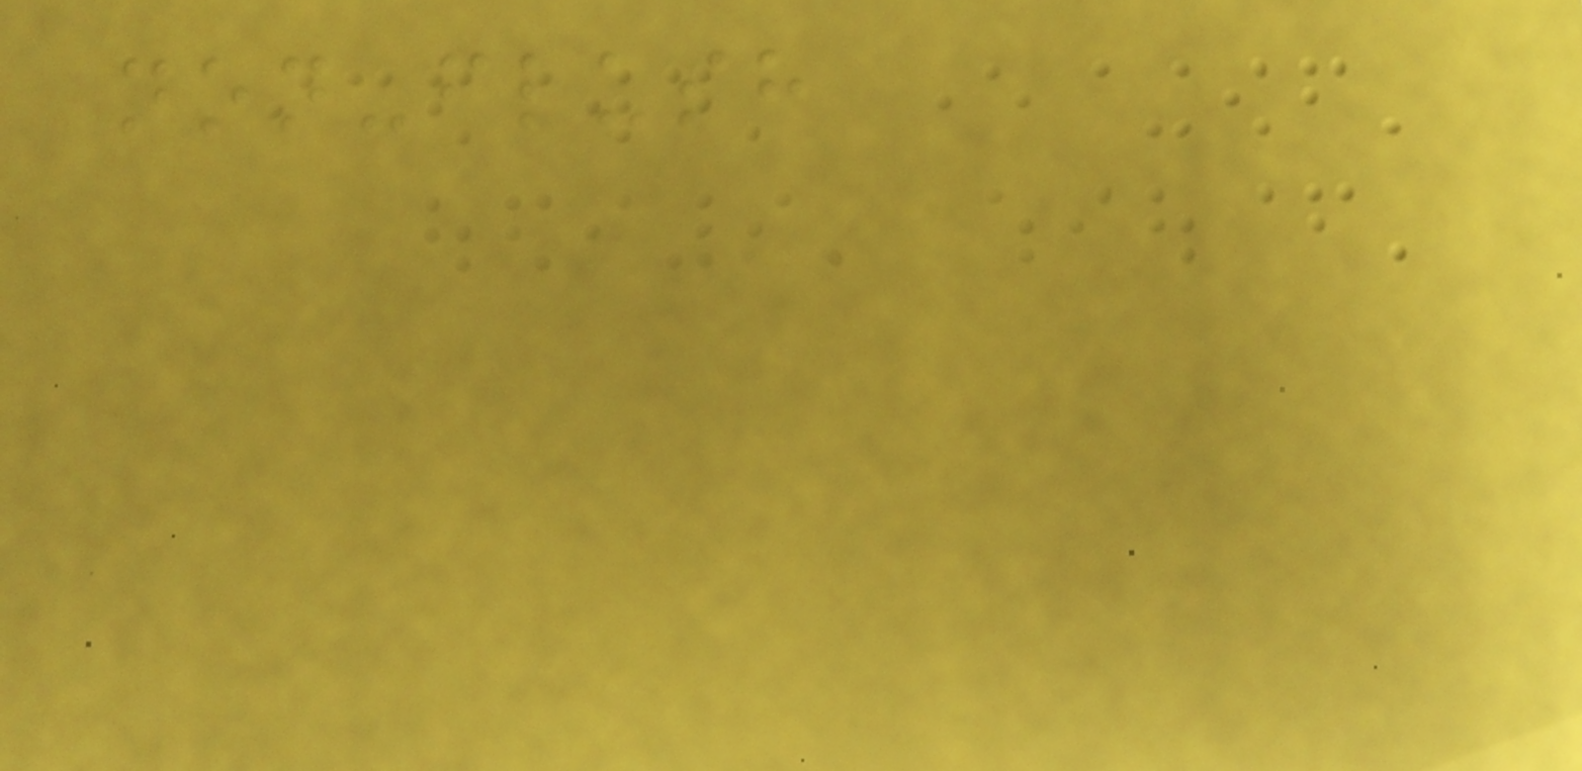non-flush
